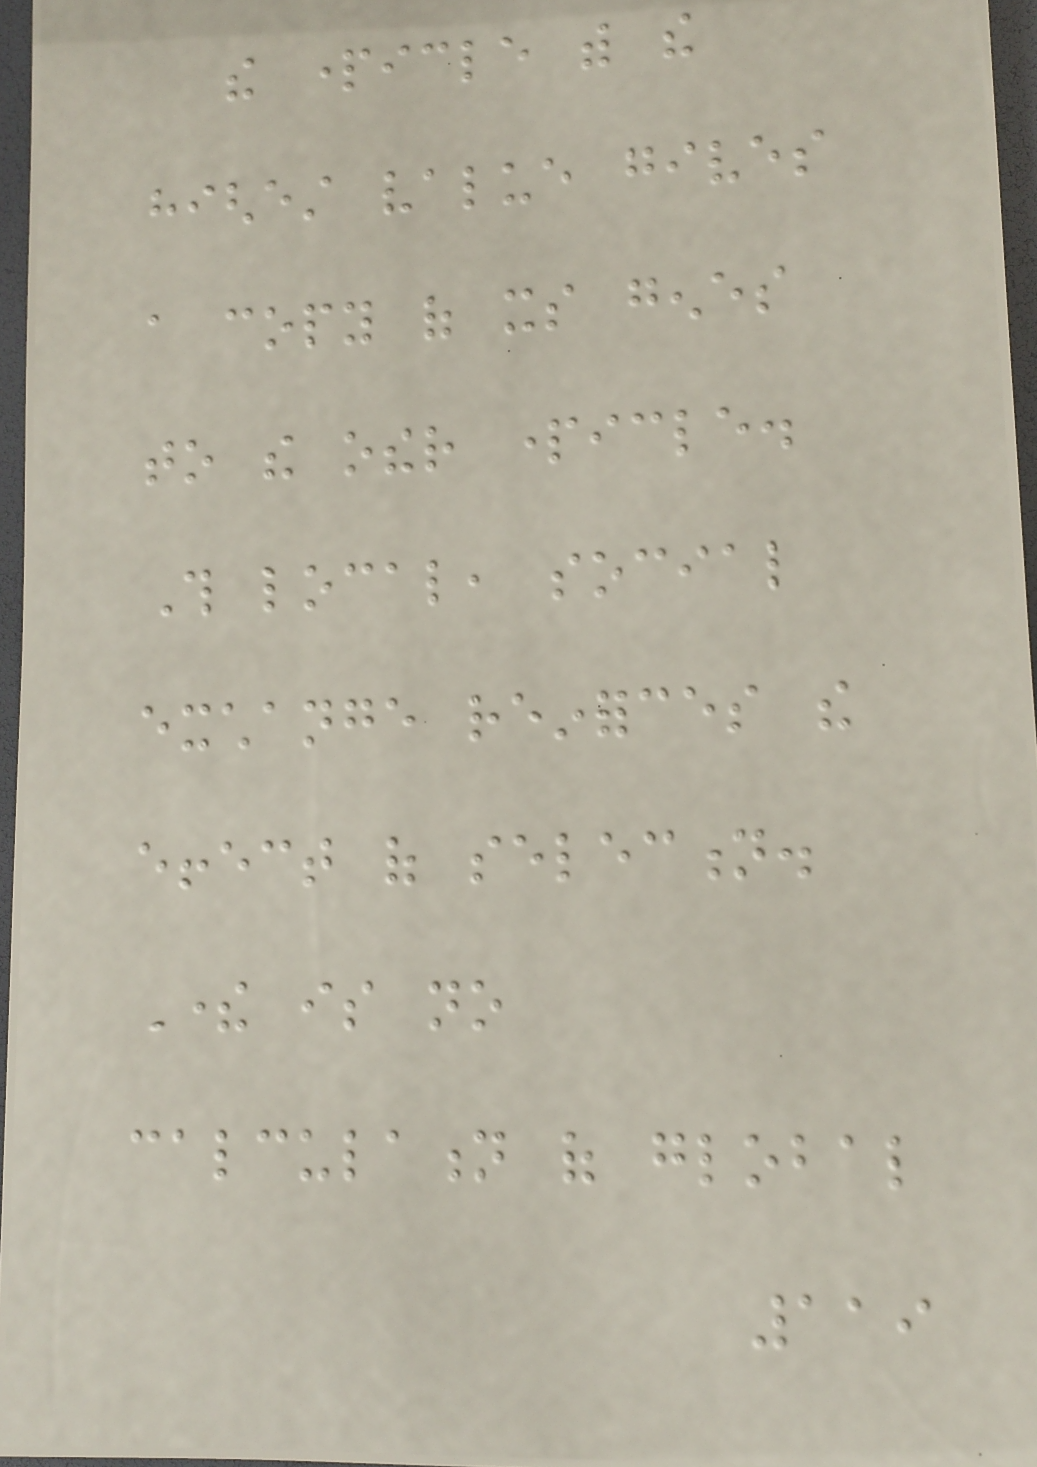the particle with the
highest value gives
a copy of its genes
to the other particle.
This local, social
exchange reinforces the
effect of selection.
There is no
calculation of global
119
